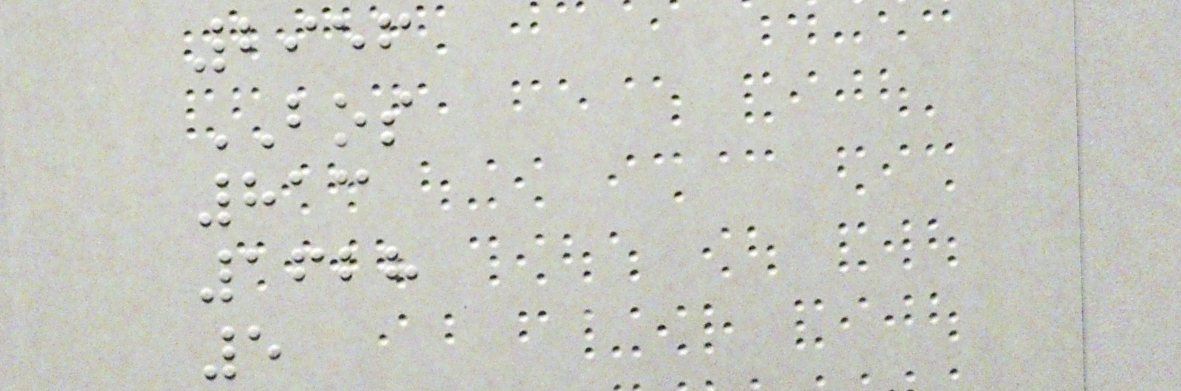2956
BOS
813
1628
5
